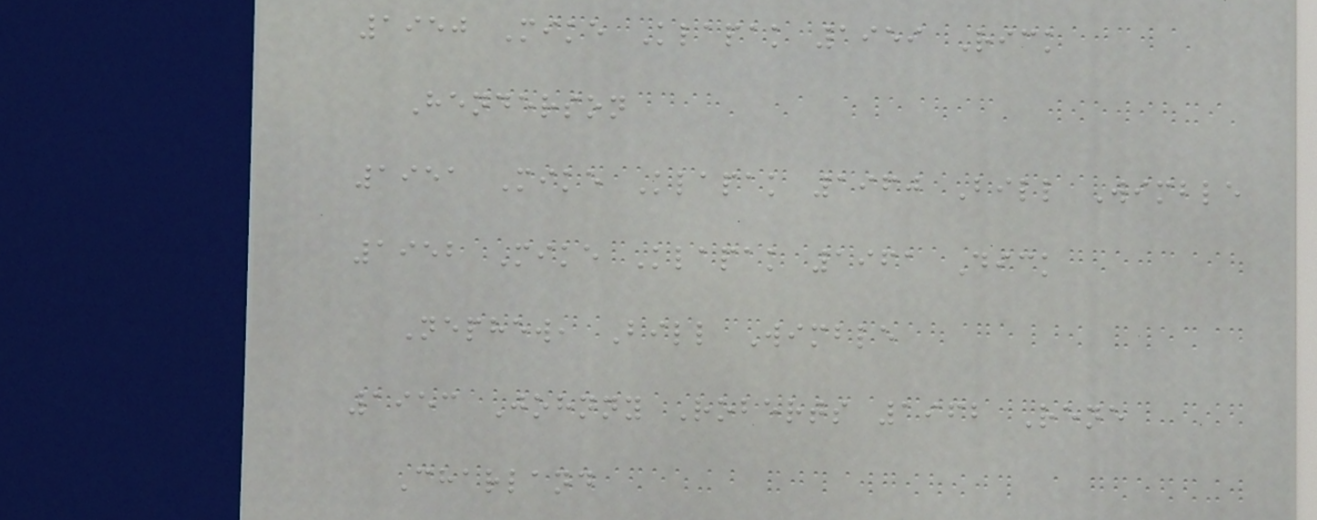1950 Mike Klapak 1959 Rick
Henderson
1951 Mike Klapak 1960 Bill Wimble
1952 Mike Klapak 1961 Dick
Nephew, Bill Wimble
1953 Johnny Roberts 1962 Rene
Charland
